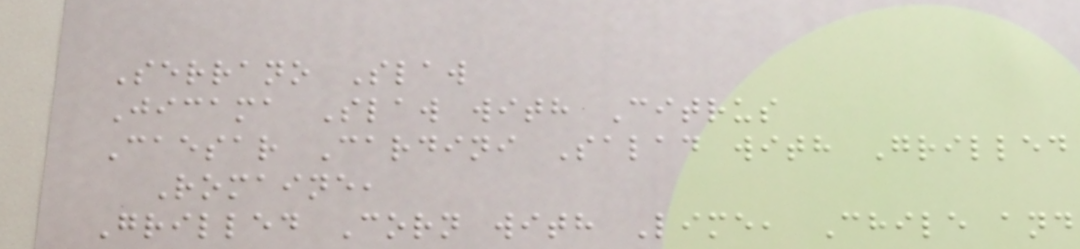Serrano Slaw
Jicama Slaw with Citrus
Caesar Cardini Salad with Grilled
Romaine,
Grilled Corn with Lime, Chile and
